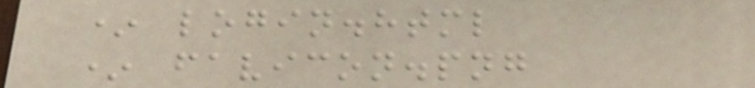* login.html
* favicon.png
